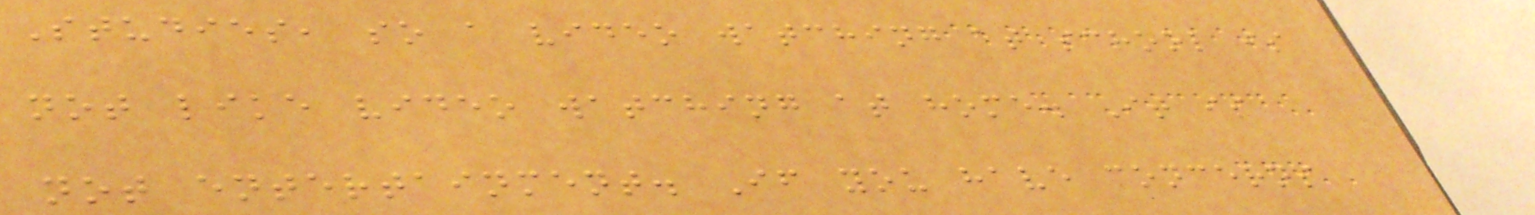Studies, so a video watching at school is
not like video watching at home. It is
not entertainment. If you have concerns
